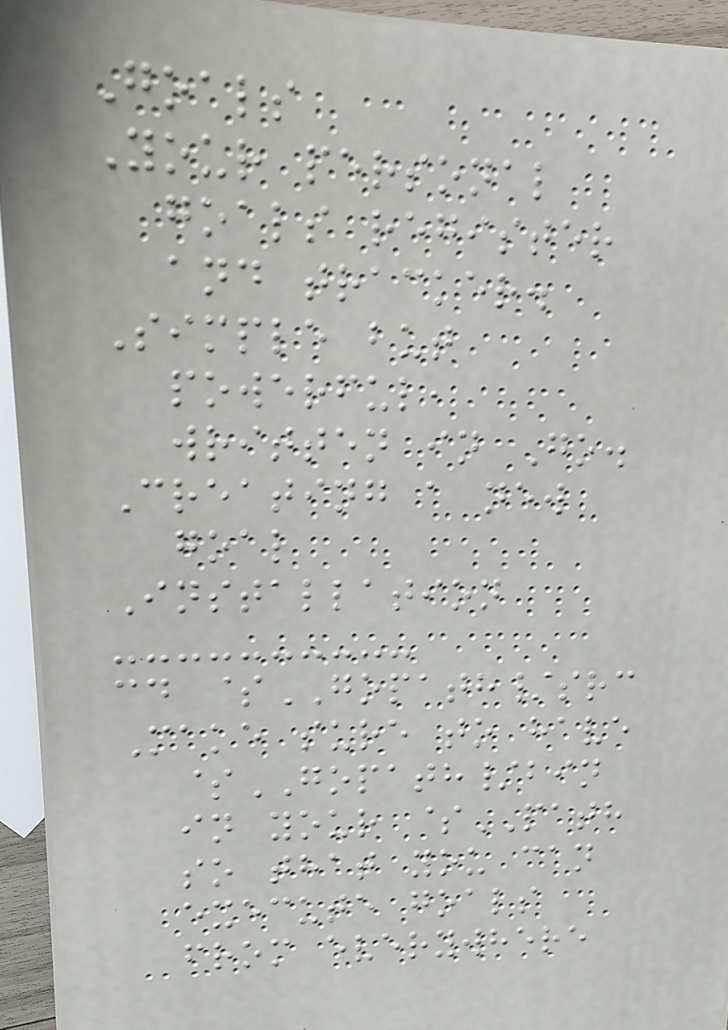Goals
Your personal
goals register
and tracker.
Simple but
powerful,
written in Go.
Creating a new
goal
Installation
cd $GOPATH/src
Make sure to have
$GOPATH/bin
in your $PATH
so that you can
execute goals
from everywhere
